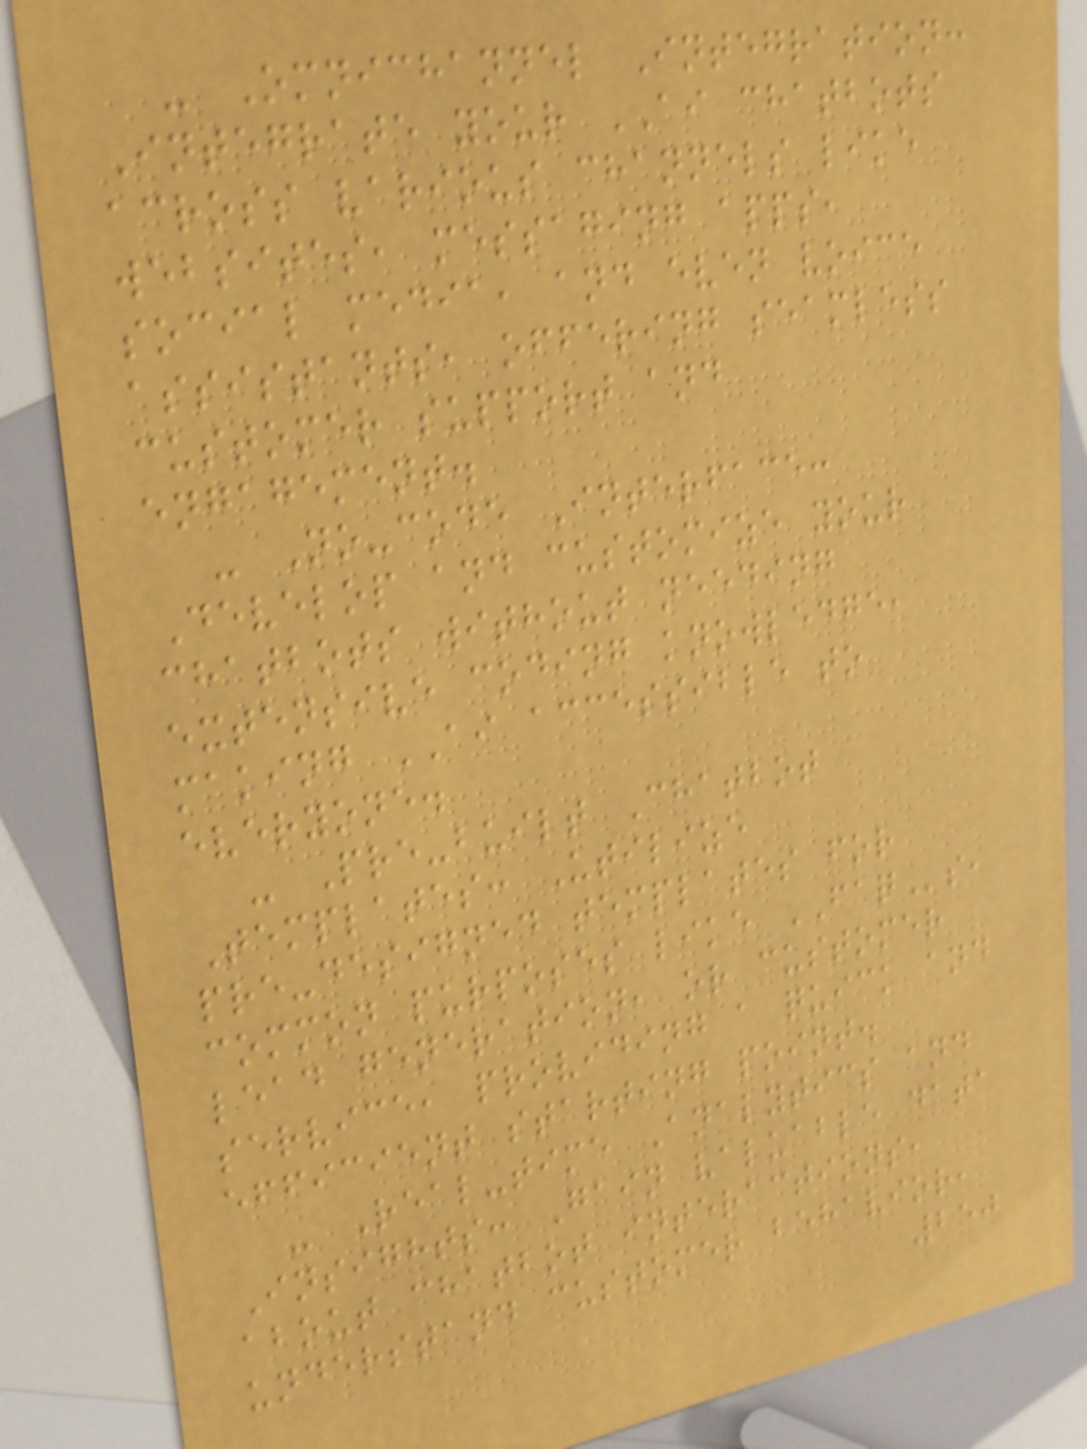- Omnichannel Integration:
Integrate your AI chatbots
across various channels like
websites, messaging apps,
social media, and even voice
assistants, offering seamless
customer support and
engagement.
- No-code Interface:
Develop and customize your
chatbots without needing
extensive coding knowledge,
making AI accessible to
everyone.
- Pre-built Chatbot
Templates: Utilize
pre-designed templates for
common purposes like FAQs,
lead generation, or customer
service, providing a quick and
efficient starting point.
- Real-time Analytics and
Insights: Gain valuable data
about chatbot interactions,
understand customer behavior,
250
